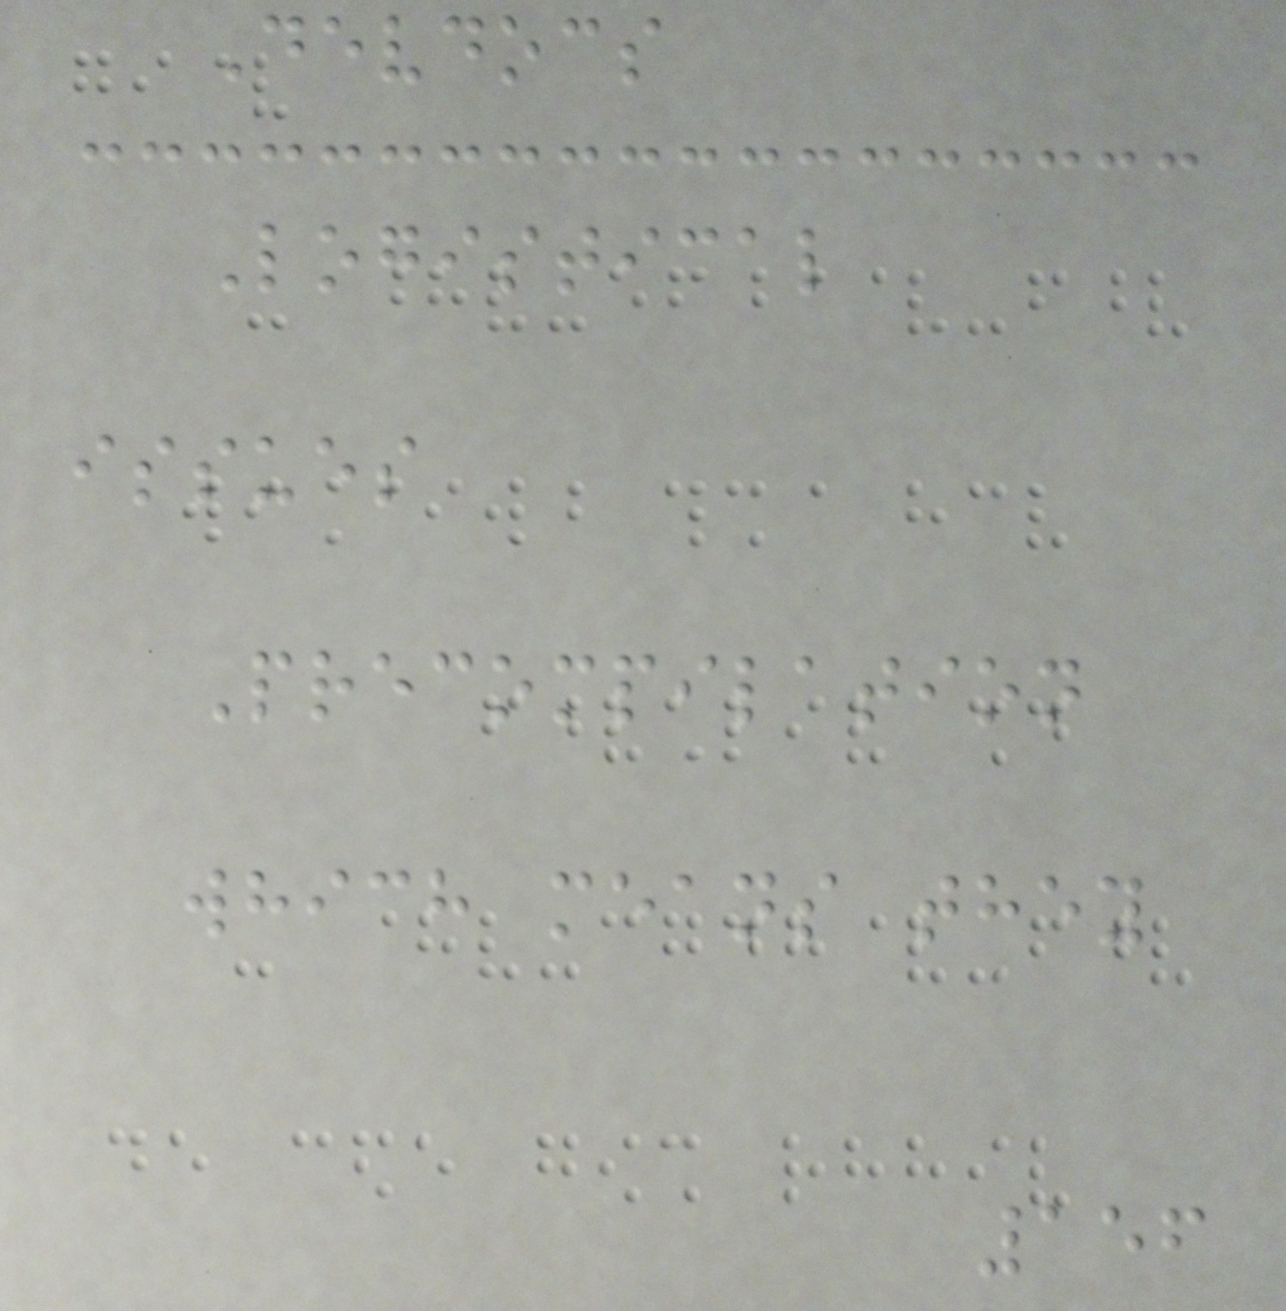Devdocs
Logistical
issues
Precompilation
which means they
156
